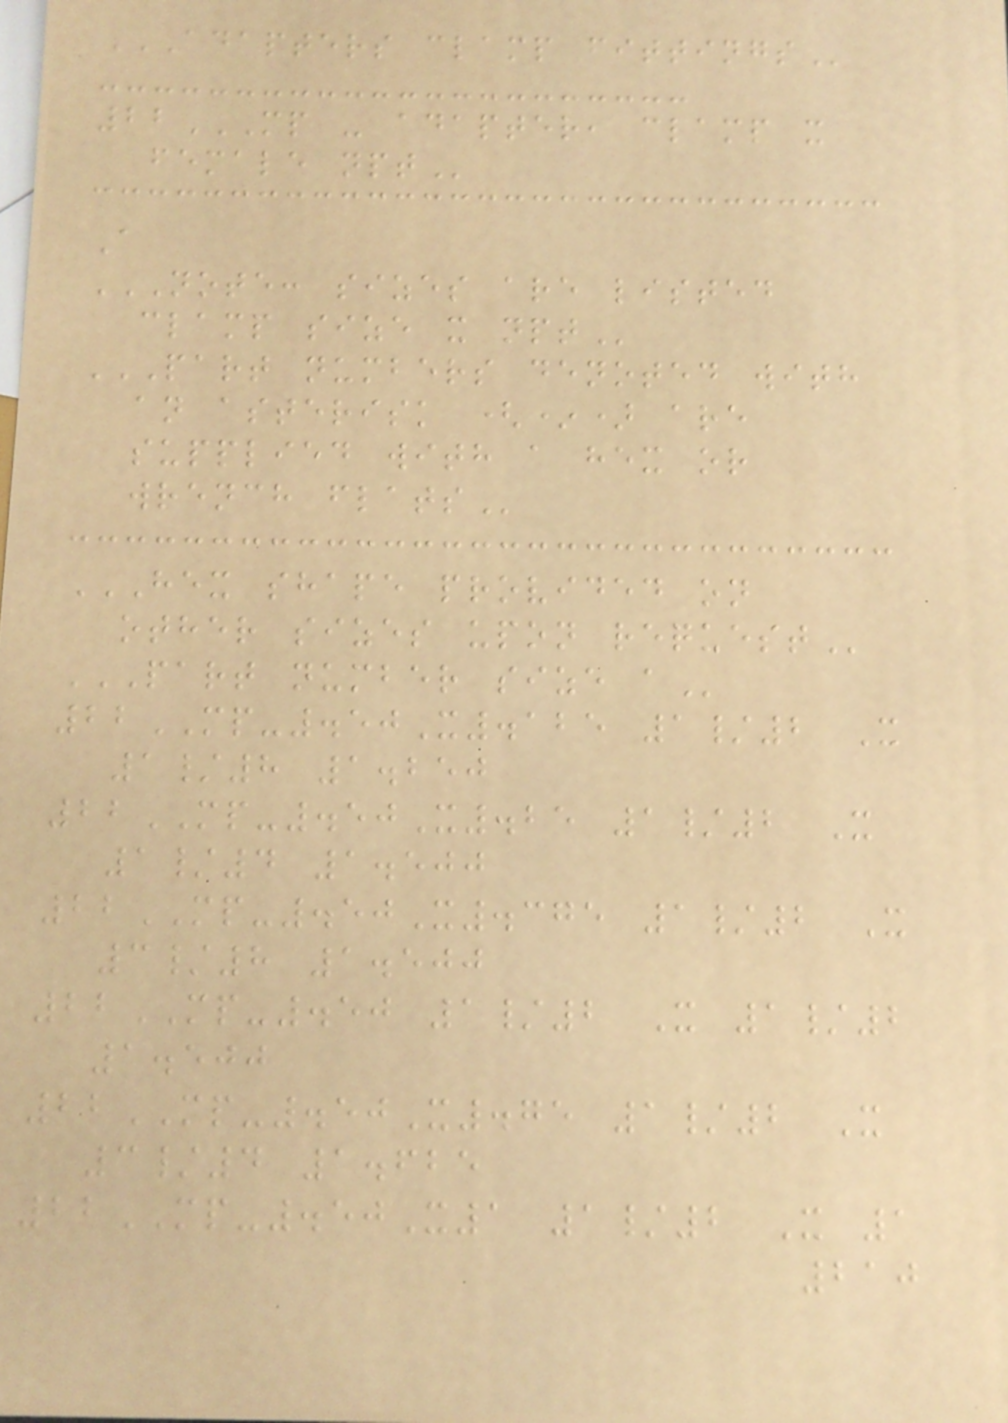ADAPTERS CLAMP FITTINGS
22MP - ADAPTER, CLAMP X
FEMALE NPT
A
NOTE: SIZES ARE LISTED
CLAMP SIZE X NPT
PART NUMBERS DENOTED WITH
AN ASTERISK (*) ARE
SUPPLIED WITH A HEX OR
WRENCH FLATS
HEX SHAPE PROVIDED ON
OTHER SIZES UPON REQUEST
PART NUMBER SIZE A
22MP-.50X.125 1/2 X
1/8 1.250
22MP-.50X.25 1/2 X
1/4 1.500
22MP-.50X.375 1/2 X
3/8 1.500
22MP-.50 1/2 X 1/2
1.500
22MP-.50X.75 1/2 X
3/4 1.625
22MP-.50X1 1/2 X 1
210
